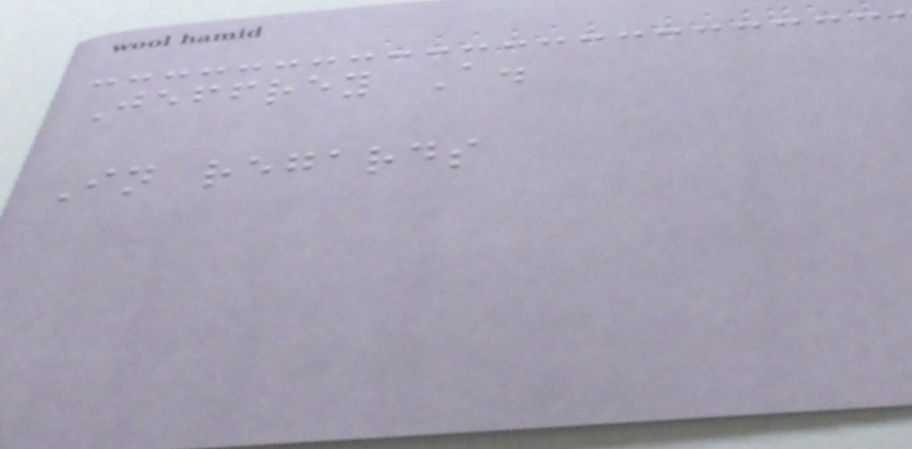Jeffrey A.
In regards
